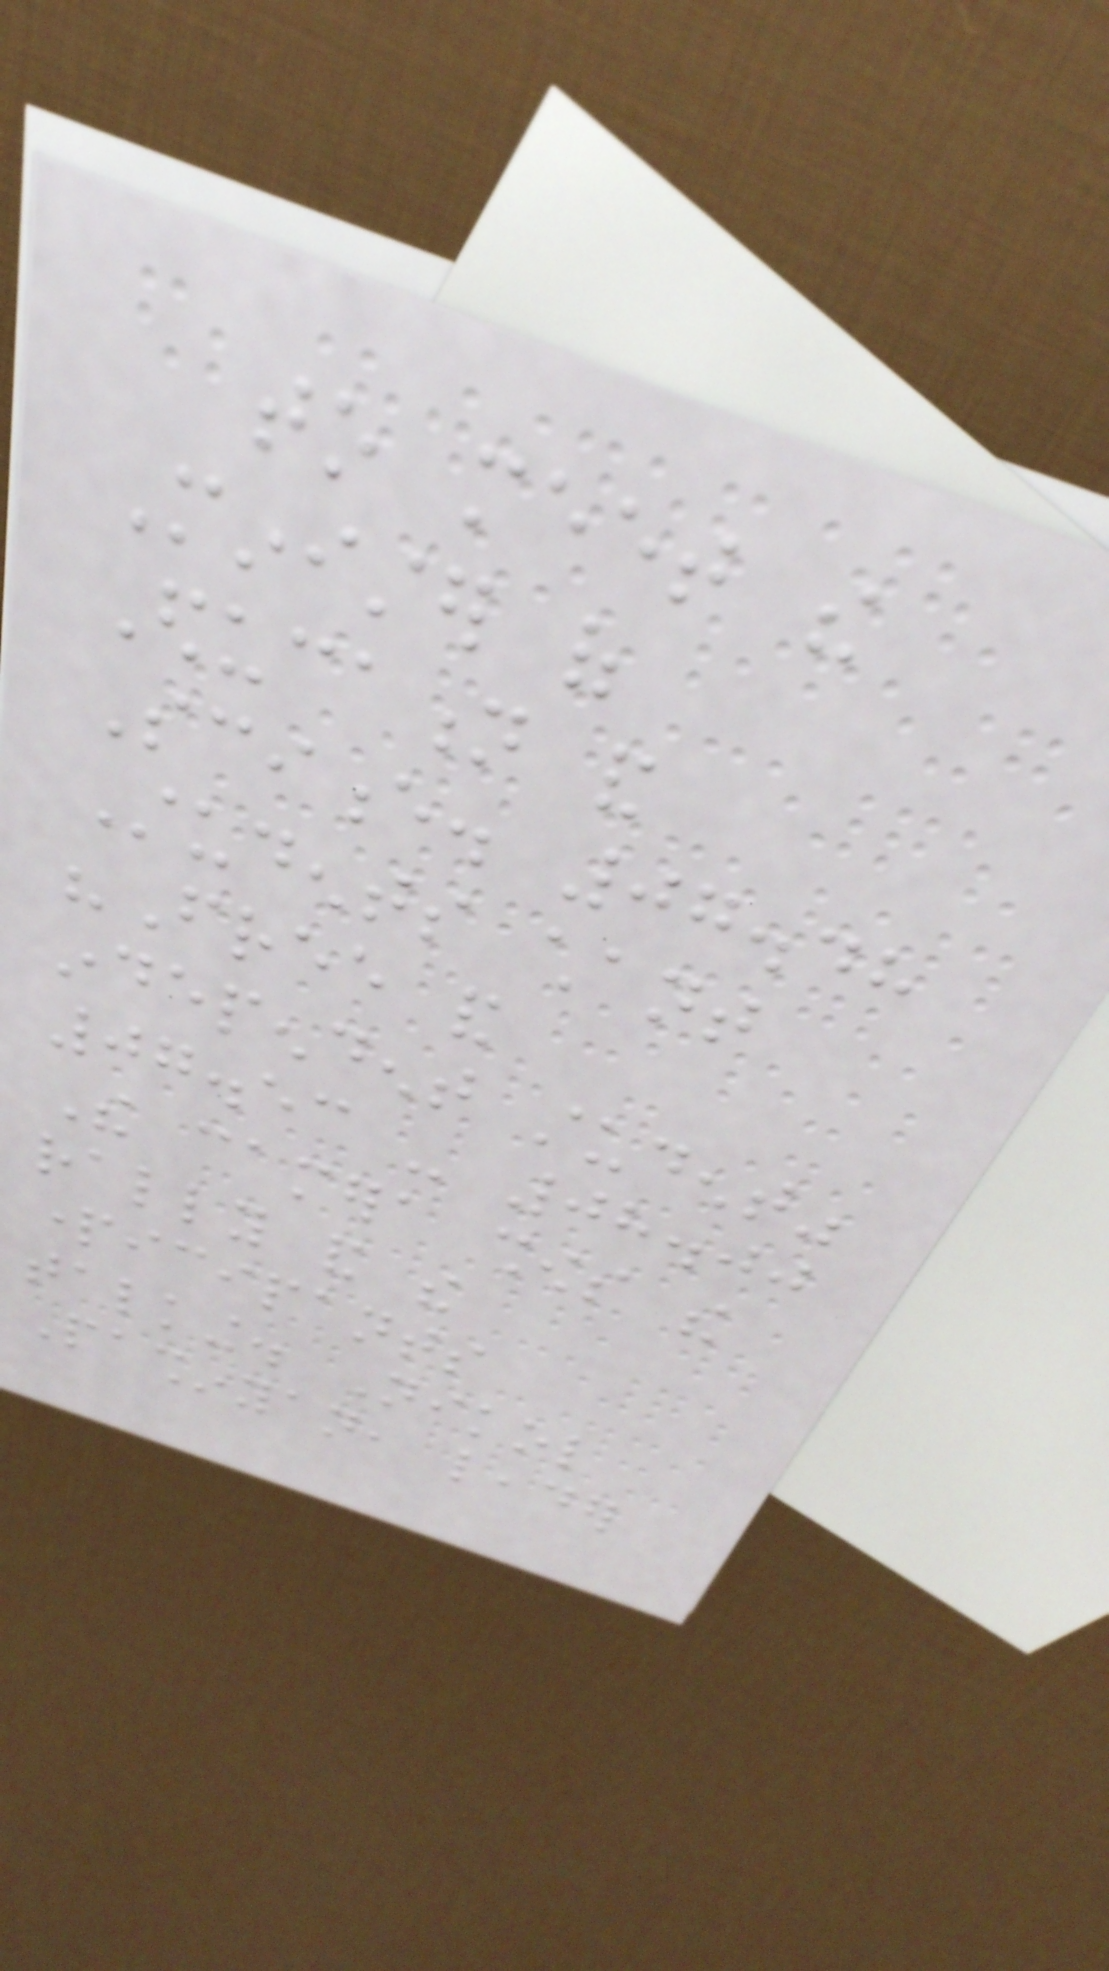to meet the
Minister of
Education and
Science. 07.48
Students chant
"Free and
independent student"
07.53 - 08.00
The camera shows the
rally and the
participants
talking. Nikol
Pashinyan, leader
